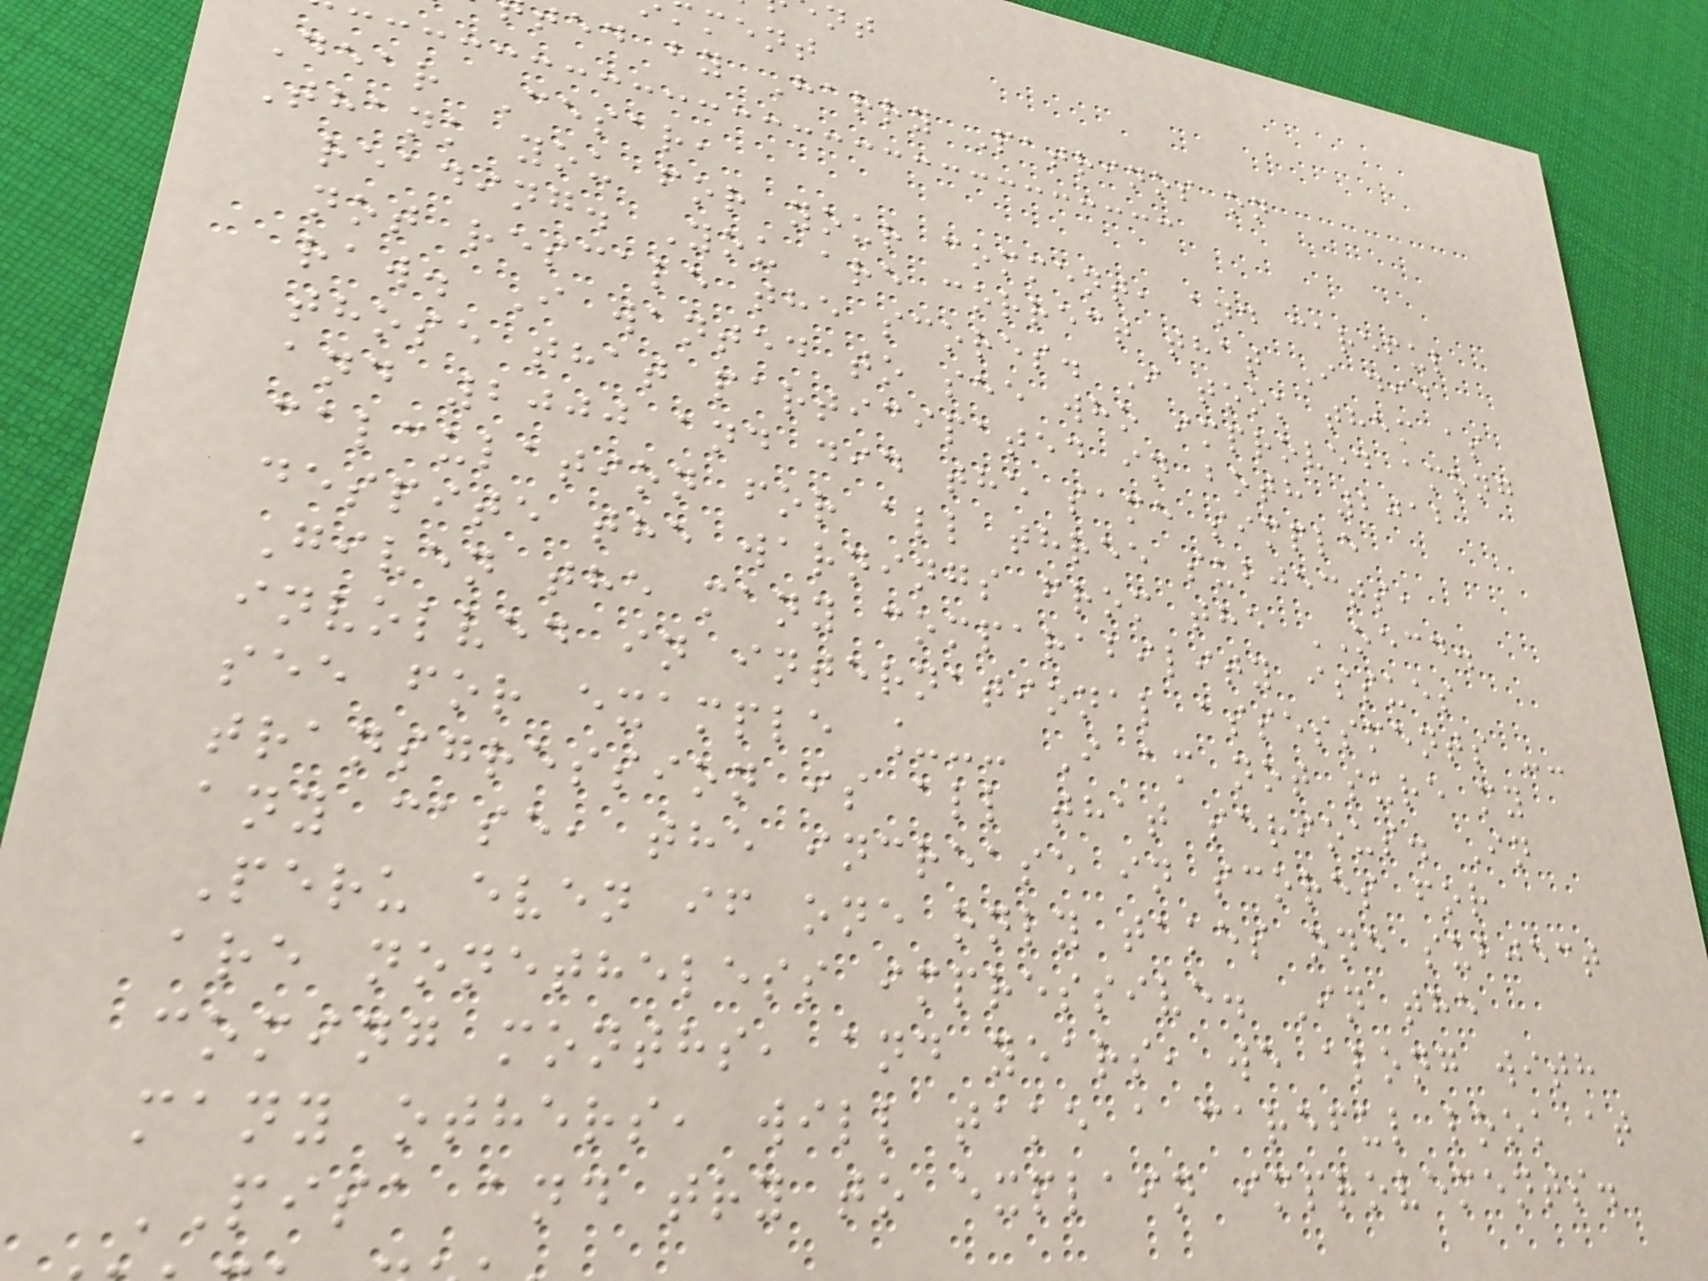ment
ted by Harry Patrinos on
Dear Cesar,
Thank you for your comment, and careful
reading. You are correct that I did
not rescale the scores. I took them as
raw. I wanted to see who improved among
those that participated in both 2012
and 2000 and did the same simple
calculation for all three subjects,
despite the warnings from the OECD.
Given the many comparability issues
involved in international assessments --
see for example _-- I am not sure my
transgression is all that serious. In
any case, the increase in scores for
Peru even if one only takes one subject
are nonetheless impressive. In the
coming months, and years, we along with
many others, will take a careful look at
PISA and try to explain improvements.
